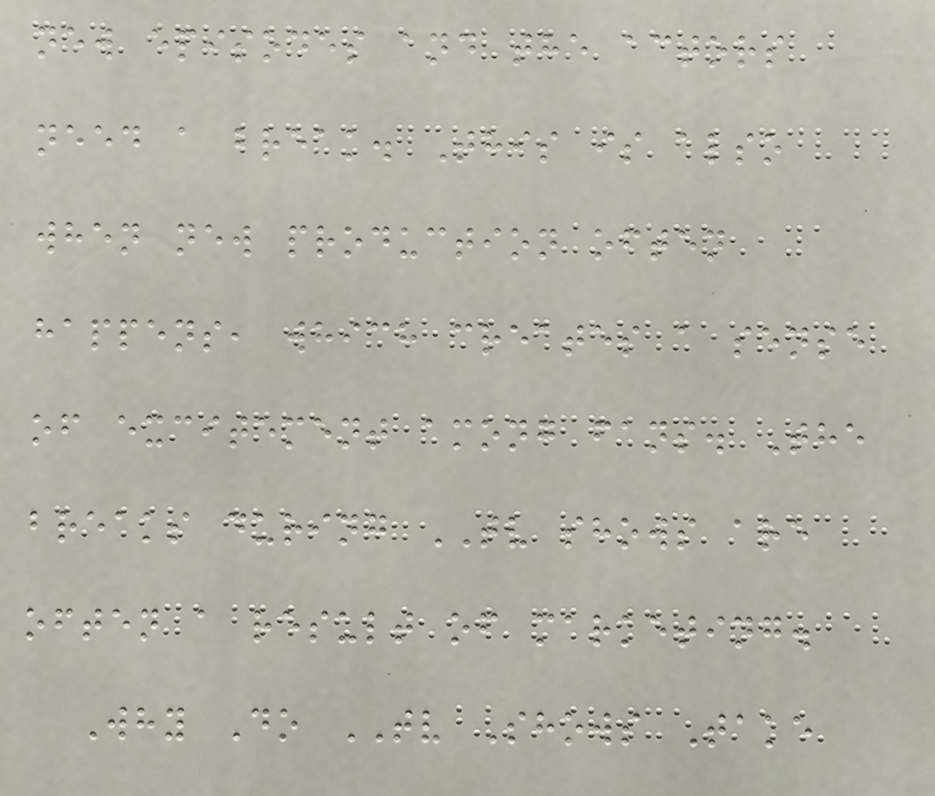new episodes and the actors
need a break. This is also
when new production often
happens, which creates a sense
of excitement among fans. The
breaks during TV shows are
often a result of marketing.
Why Do TV Shows Take
